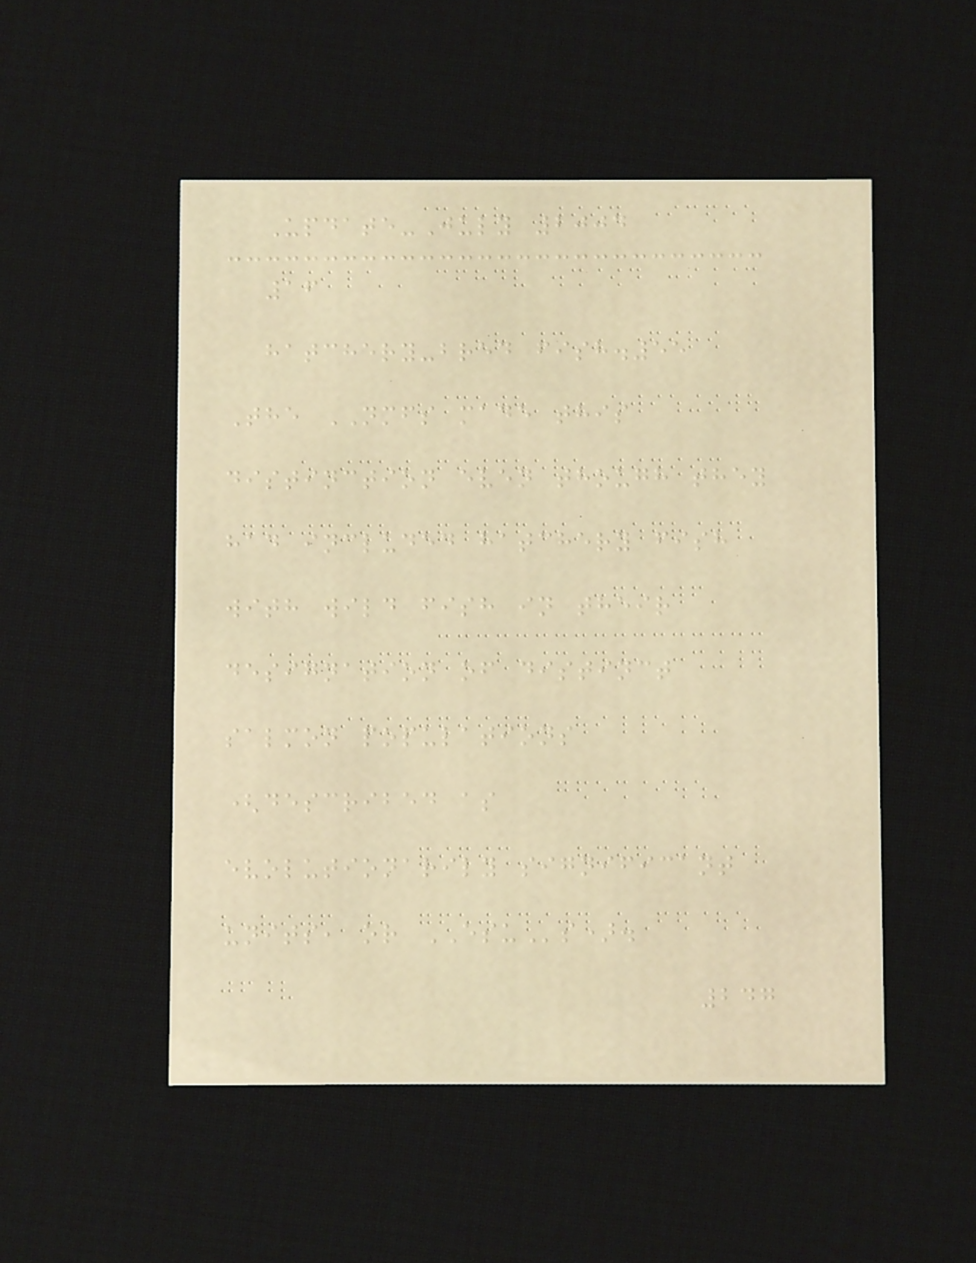Update-July 2004
16
hatchery-bred fish.55
The NMFS made this
distinction even though they
had included hatchery fish
with wild fish in their
designation of distinct
salmon populations
(described as
evolutionarily significant
units, or ESUs).
247
